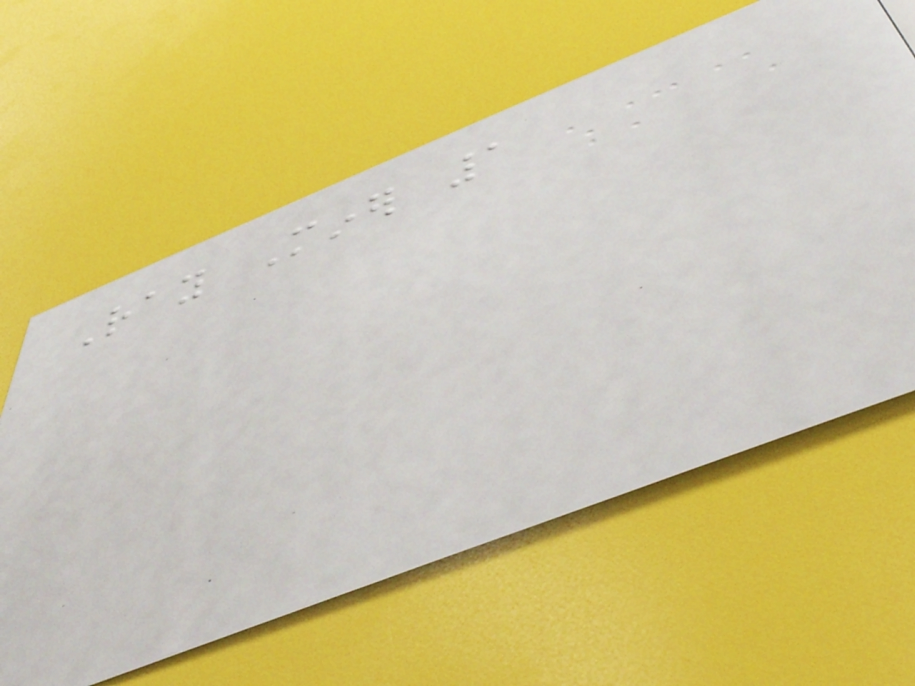Ray Miner 1
